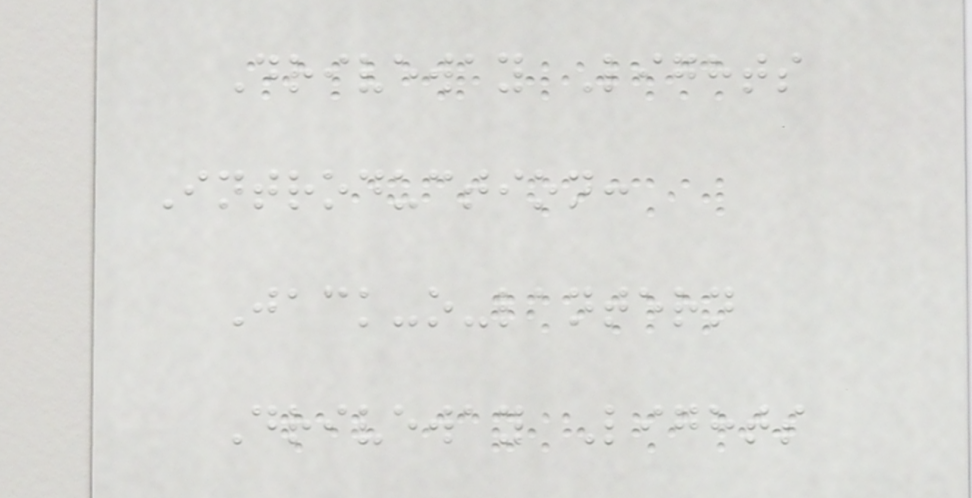Driveway Lights
Introduction:
Jack-o-lantern
Driveway Lights
